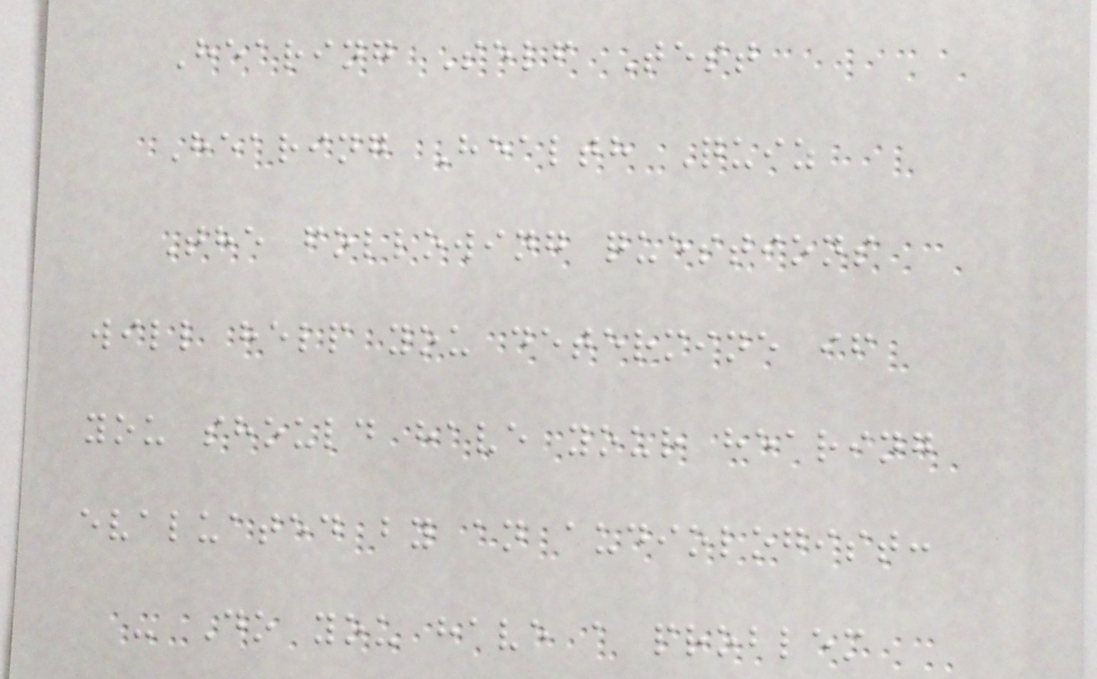Hearing Self Test
Hearing Health Quiz
The following questions
will help you determine if
you should have your hearing
evaluated by an audiologist:
- Do you have a problem
